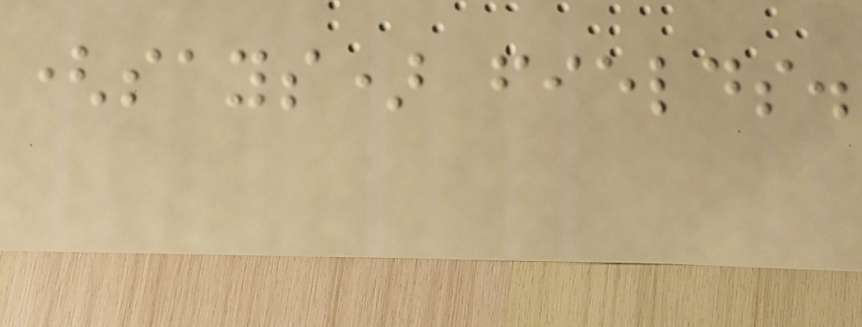(says) fields.
